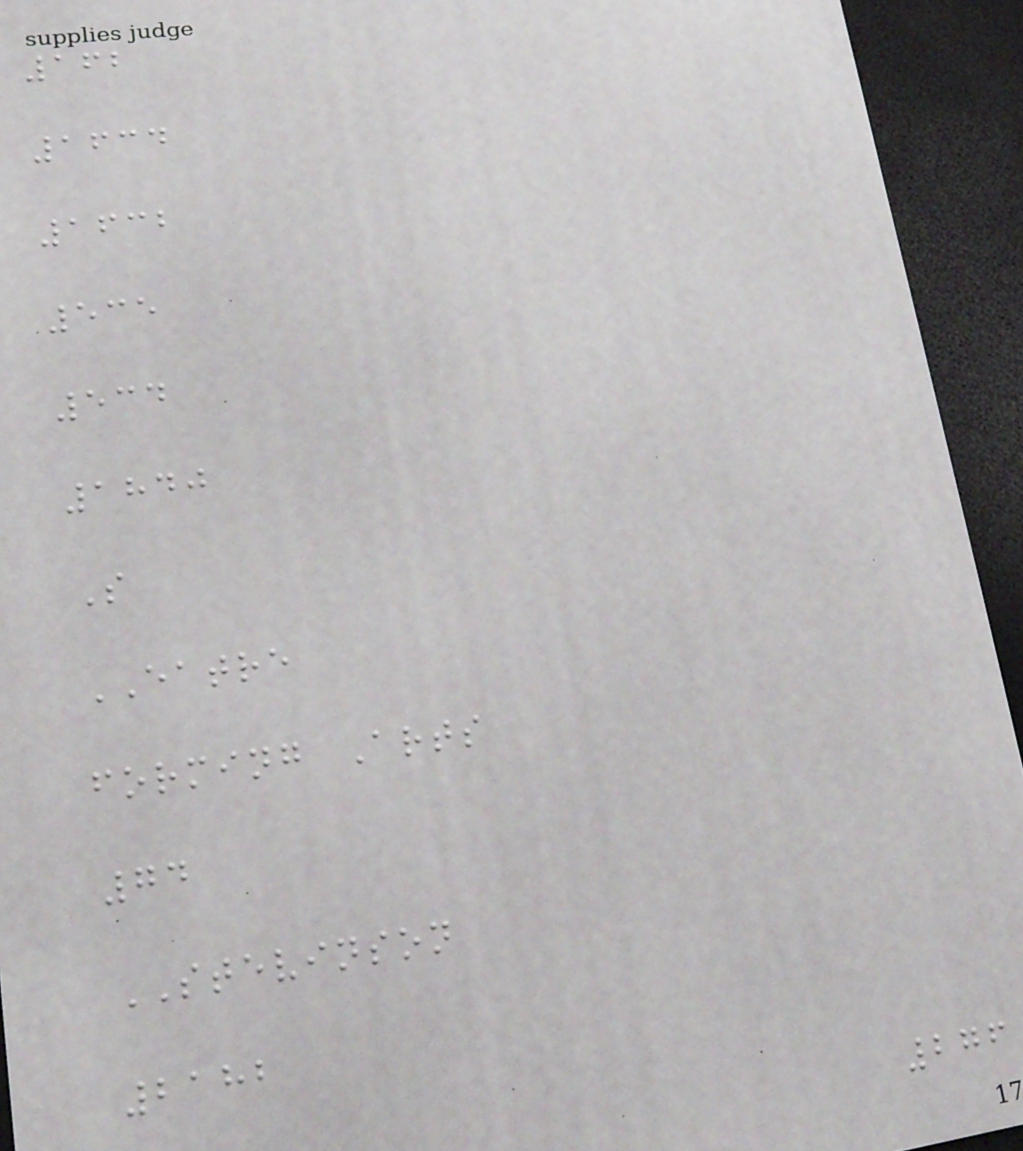162
1634
1632
535
534
1840
S
EATRE
forming Arts
74
STEVINSON
2182
276
